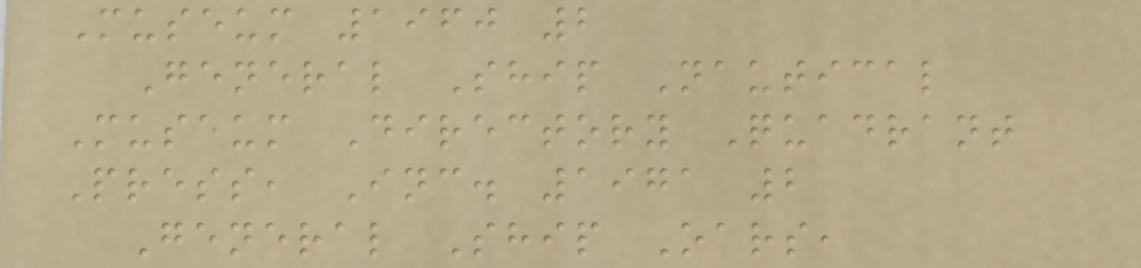Museum 1960 2
General Ship Nautical
Museum Directory Quadrant
Press, Inc. 1971 2
General Ship Oars,
